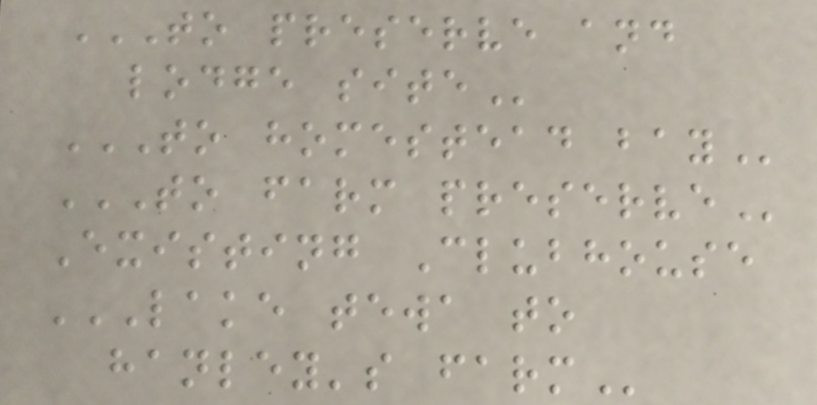TO PRESERVE AND
LODGE SITE
TO HOMESTEAD BAY
TO FARM PRESERVE
Existing Clubhouse
LAKE TEWA TO
HANLEY'S FARM
